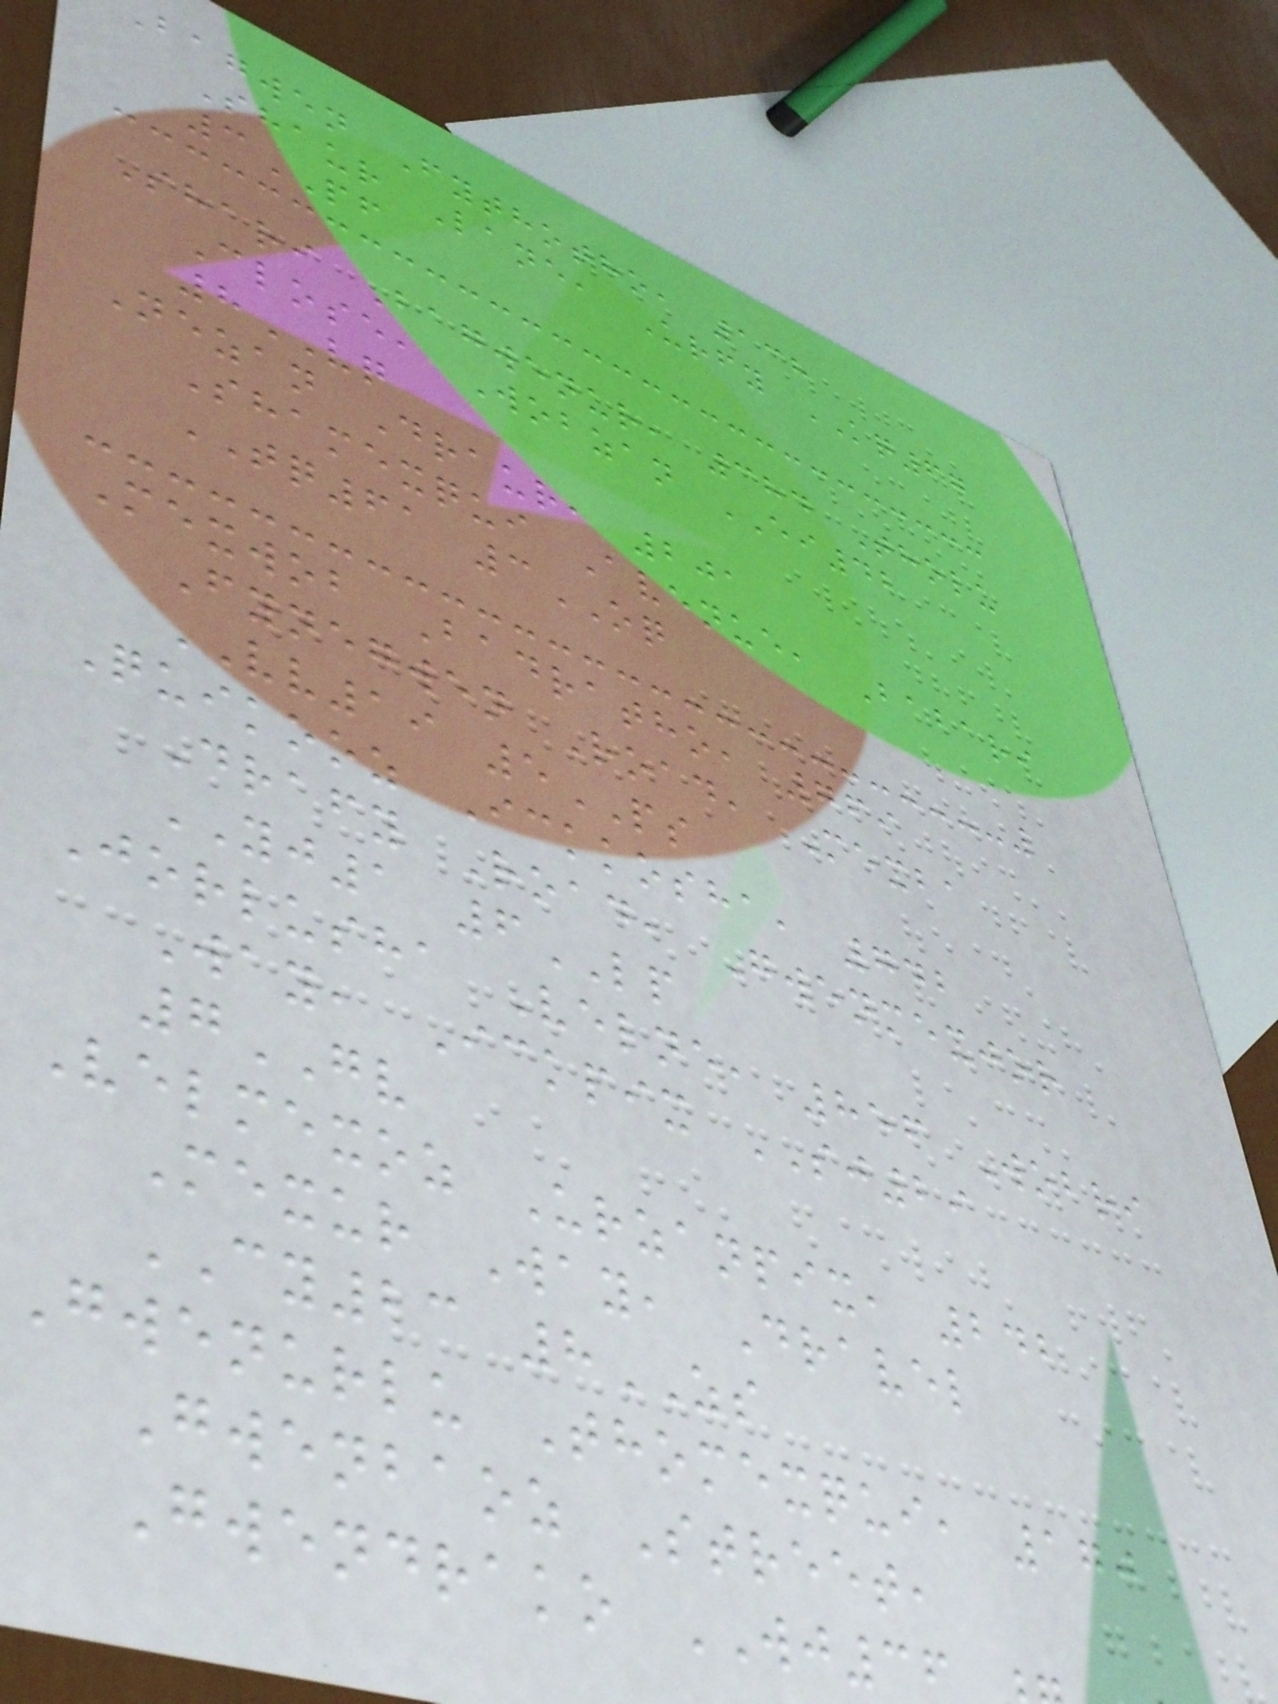bagwen Fythotho, 138
Shaur Lane, Urfy KQ67
3PF
Shari Bagwenur, 384 Tholu
Close, Wobzan EI42
8VQ
Nezan Draur, 201
Shamexqui Avenue, Babari
TQ61 3OQ
Mexwob Badratho, 769
Fynegwen Road, Mexba
VV19 5PS
Quikooz Ickkosha, 742
Drafy Road, Gwenmexjor
YJ1 6LP
Jorlusha Velne, 856 Wobri
Way, Ickpix SJ29
7GV
Velmexoz Urzanpix, 242
Mexur Way, Dravel
CY23 8ZS
Gwenurlu Thomexqui, 170
Gwenbaoz Street,
Gwendrako WJ3
